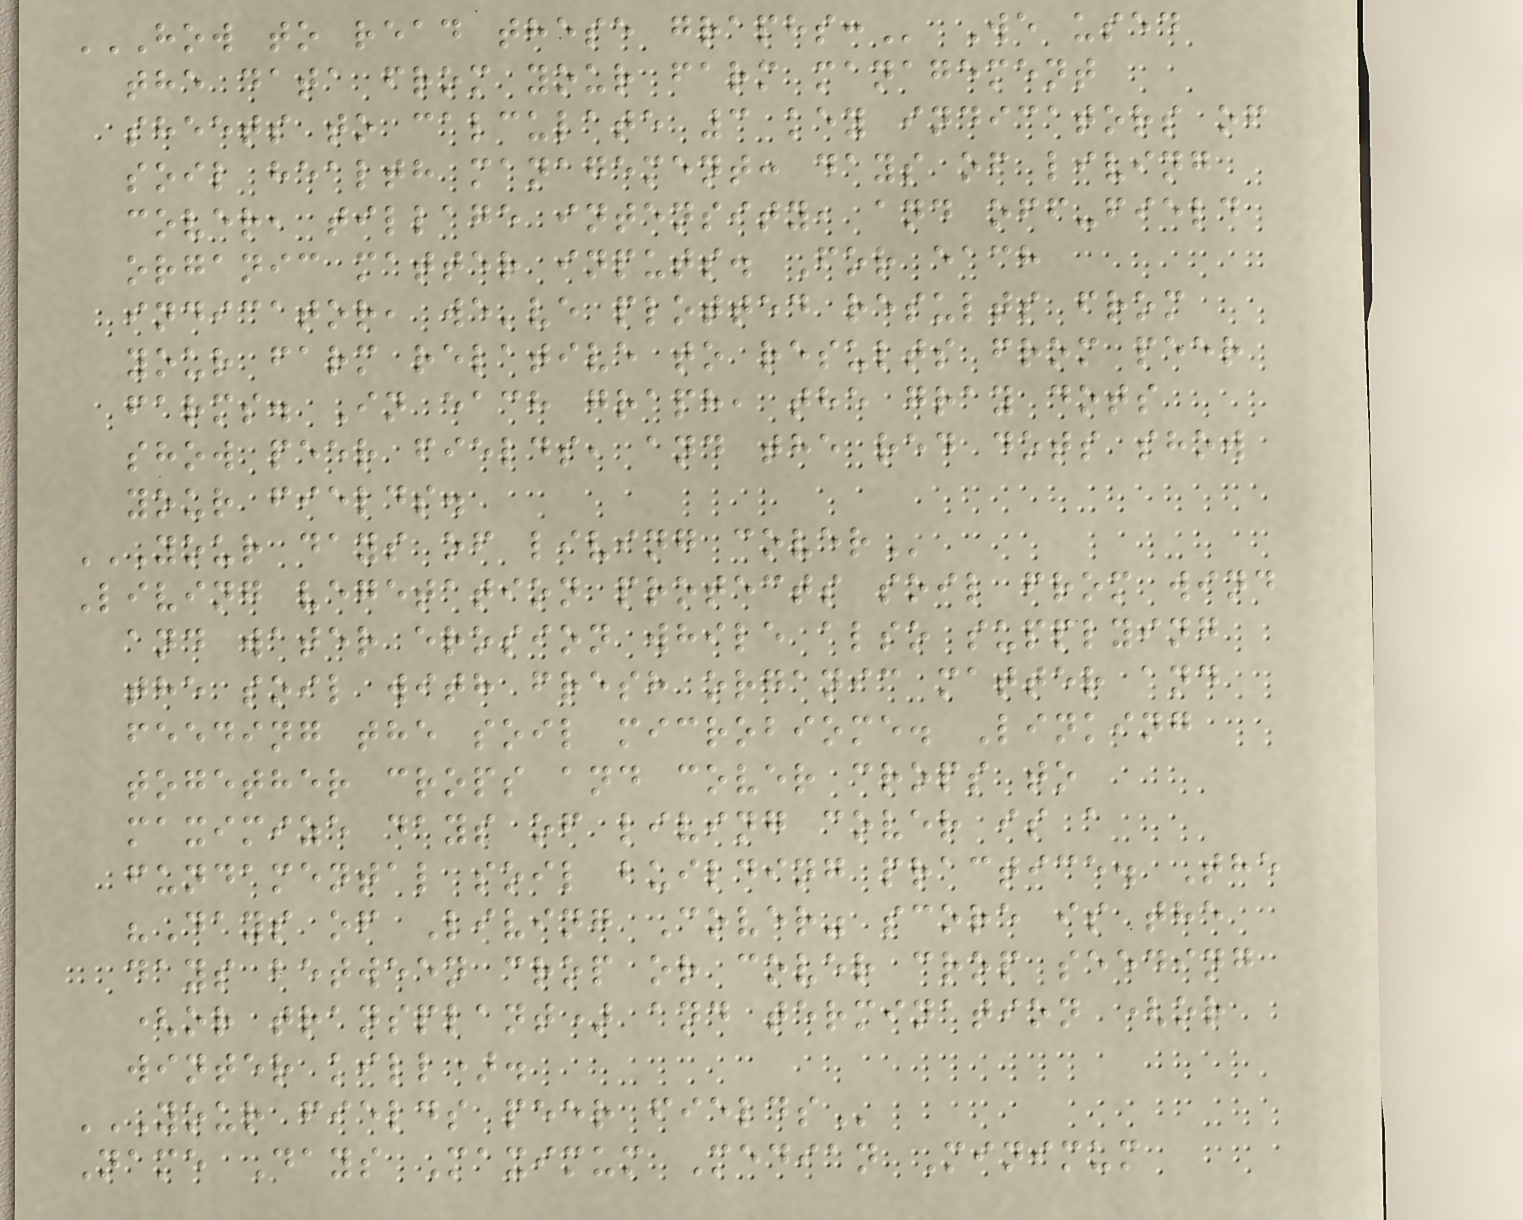HOW TO READ THESE GRAPHS: We used
the data from your farm management
sheets to calculate 3 key indicators of
soil health management: days of living
cover, tillage intensity, and off-field
organic matter inputs. For each
indicator, we've plotted results from
your farm relative to results from peer
farms. In each graph, the gray dots
show peer fields, and the red dots show
your fields.
YOUR DAYS OF LIVING COVER
Living vegetation protects soil from wind
and water erosion while also supplying
the soil with fresh organic matter and
feeding the soil microbiome. Linking
together crops and cover crops to
maximize days of living cover is a
fundamental soil building practice. The
"Days of Living Cover" score is the
days between crop or cover crop seeding
(or transplant) and termination (or
winter kill).
YOUR FIELDS PEER FIELDS
Name Days Maximum Median Minimum
